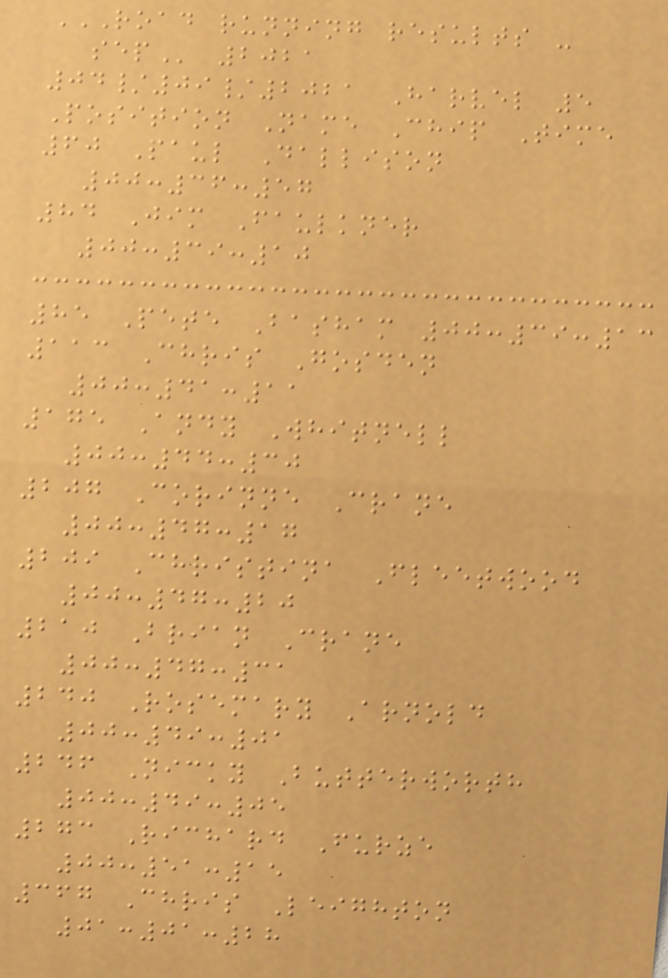ROAD RUNNING RESULTS -
SEP 2021
04/09/2021 Harvel 5
Position Name Chip Time
60 Paul Dallison
00:36:57
84 Jim Faulkner
00:39:10
85 Pete Basham 00:39:13
113 Chris Gosden
00:41:11
175 Andy Whitnell
00:44:30
207 Corinne Crane
00:47:17
209 Christina Fleetwood
00:47:20
210 Brian Crane
00:47:31
240 Rosemary Arnold
00:49:01
246 Nicky Butterworth
00:49:05
273 Richard Furze
00:51:15
367 Chris Leighton
01:01:28
